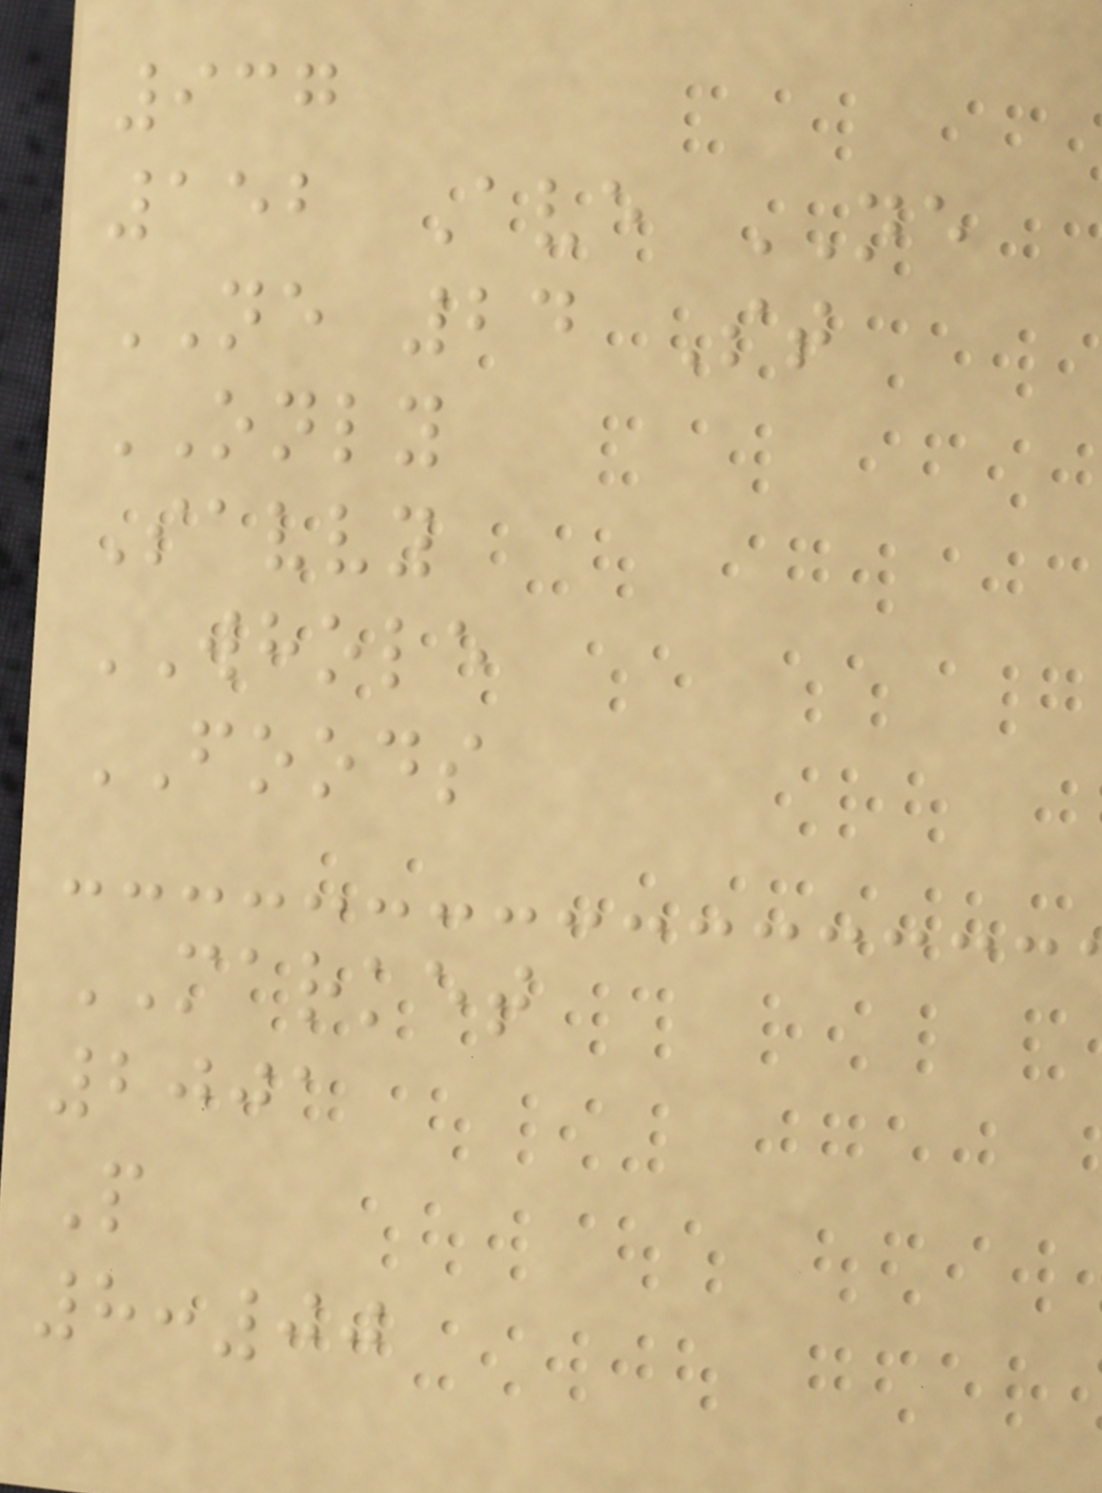937
152 Ave NE
NE 24 St
ONLY
Savvy
WHOLE
FOODS
MARKET
2001
P
8:00
